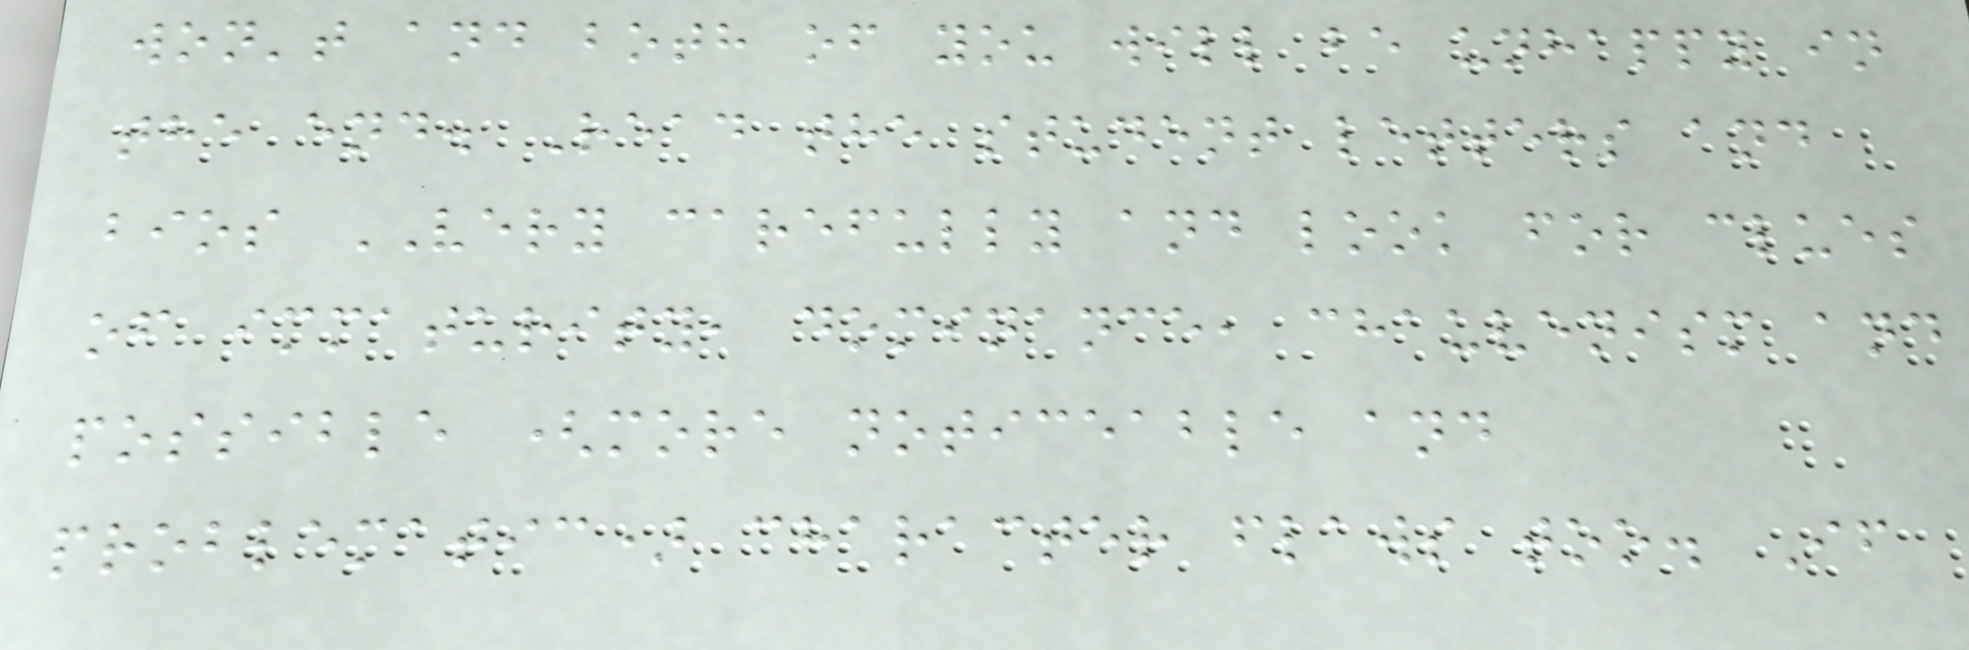won't and both of you will be unhappy in
the end. Read the student letters and
bios VERY carefully and look for clues
of immaturity, dominance, chauvenism and
possible (more noticeable and
problematic) character flaws too. If
